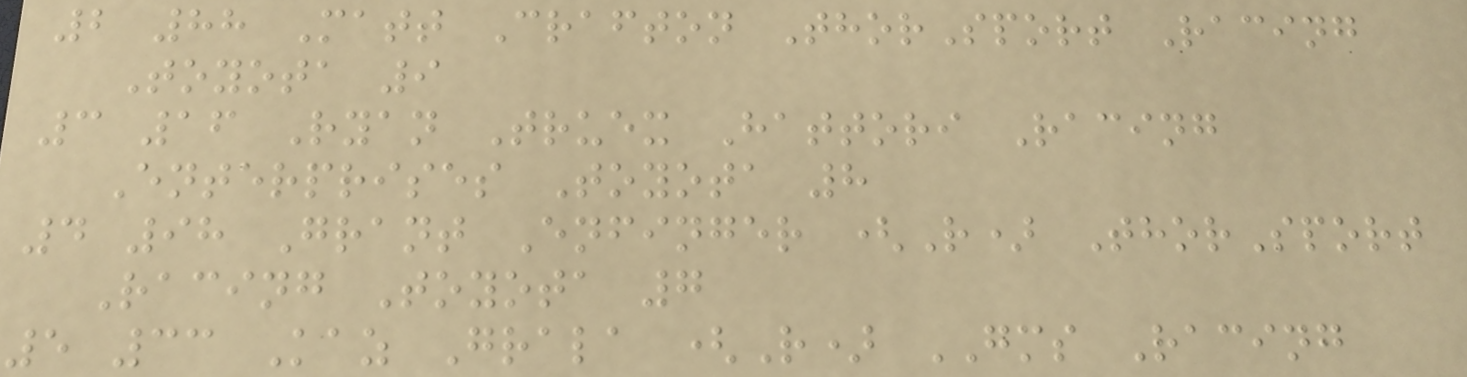2 88 Matt Crafton ThorSport Racing
Toyota 9
3 16 Ryan Truex Hattori Racing
Enterprises Toyota 8
4 98 Grant Enfinger (R) ThorSport
Racing Toyota 7
5 33 Kaz Grala (R) GMS Racing
